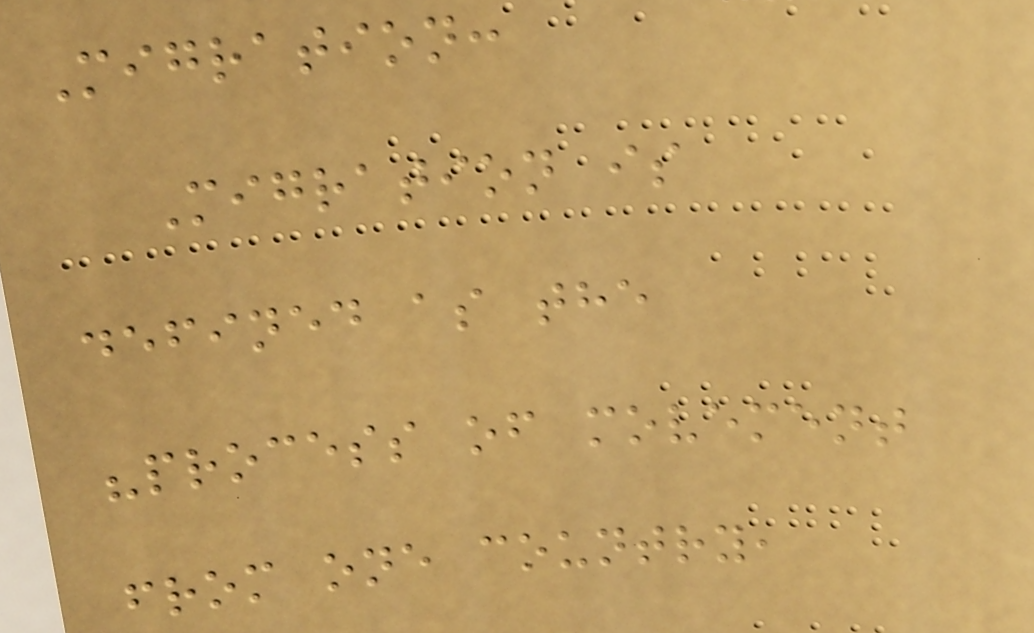Migration:
Migration is
defined as the
"process of movement
from one country,
